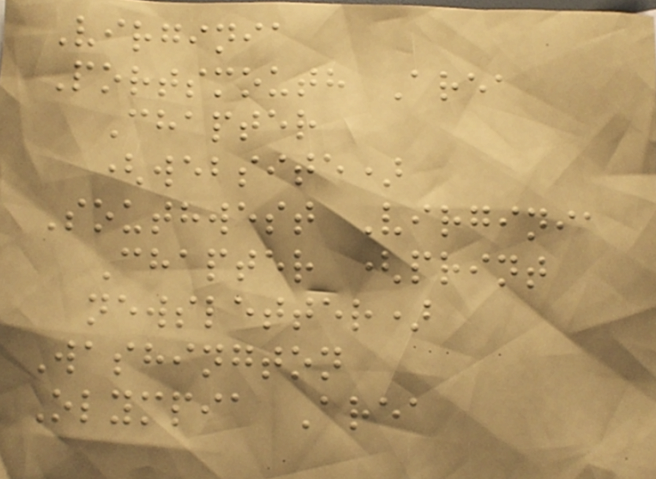Virginia
Portsmouth Area
Chapter
(website)
Southwest Virginia
Chapter (print
newsletter)
Washington
Olympia Area
